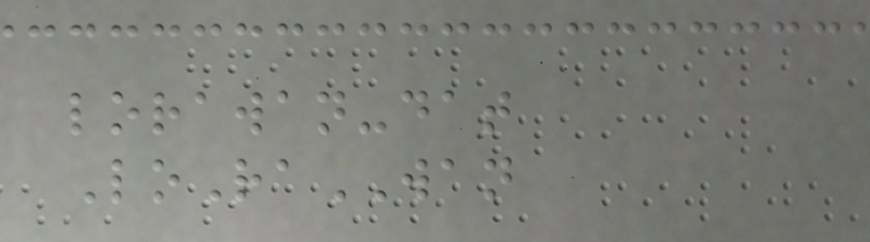lorawan-dat
LoRaWAN
